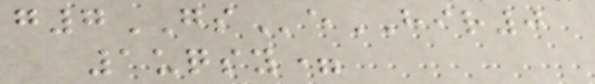g7GSeHIR0
1uqsy=
